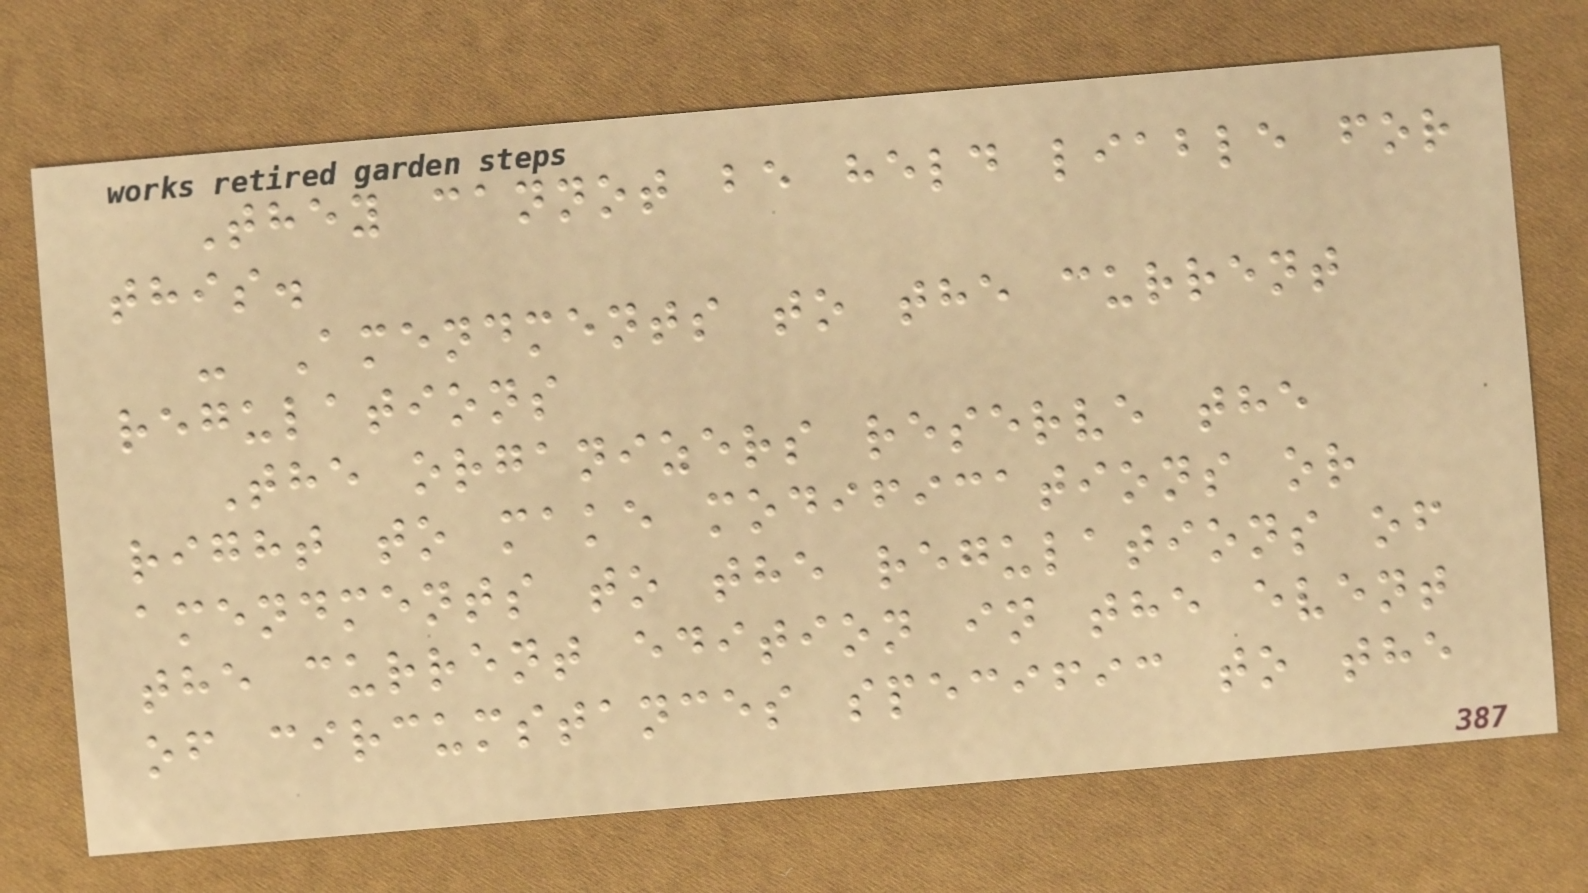They cannot be held liable for
this.
- Amendments to the current
regulations
The organizers reserve the
right to make modifications or
amendments to the regulations of
the current edition in the event
of circumstances specific to the
